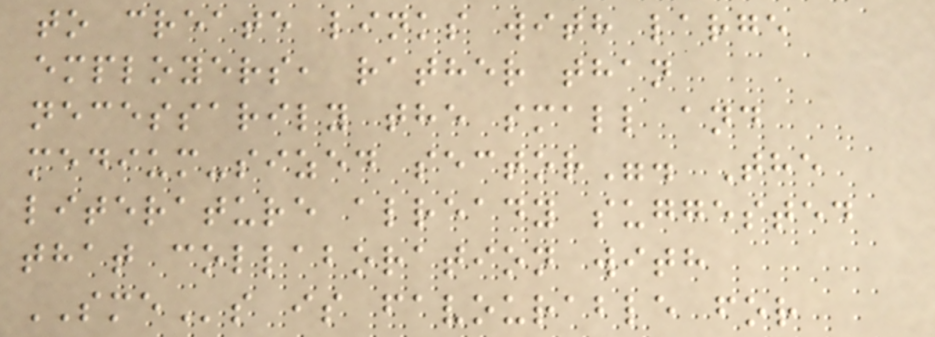to create links with large
employers, rather than
necessarily the small and
medium-sized sector". The
literature already suggested
that collaboration with
SMEs is favourable for
